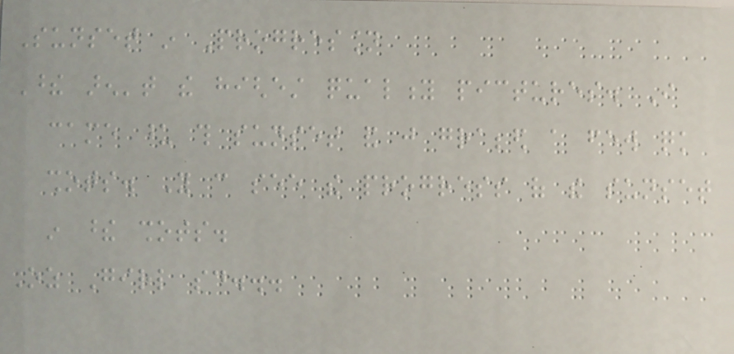Sunset in Progression
These aren't the highest quality pictures. I
came upon this sunset and just grabbed a few quick
shots. You can see the progress of the sunset
in these shots.
Oz Girl said...
